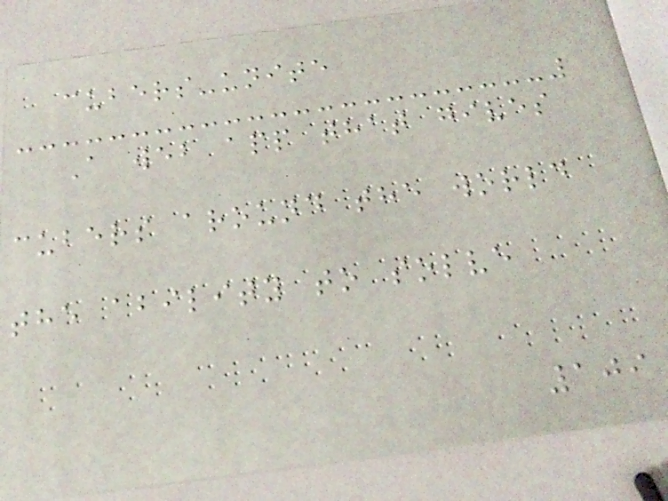cubers-unite
A web app that gives
cubers around the world
the ability to solve
109
